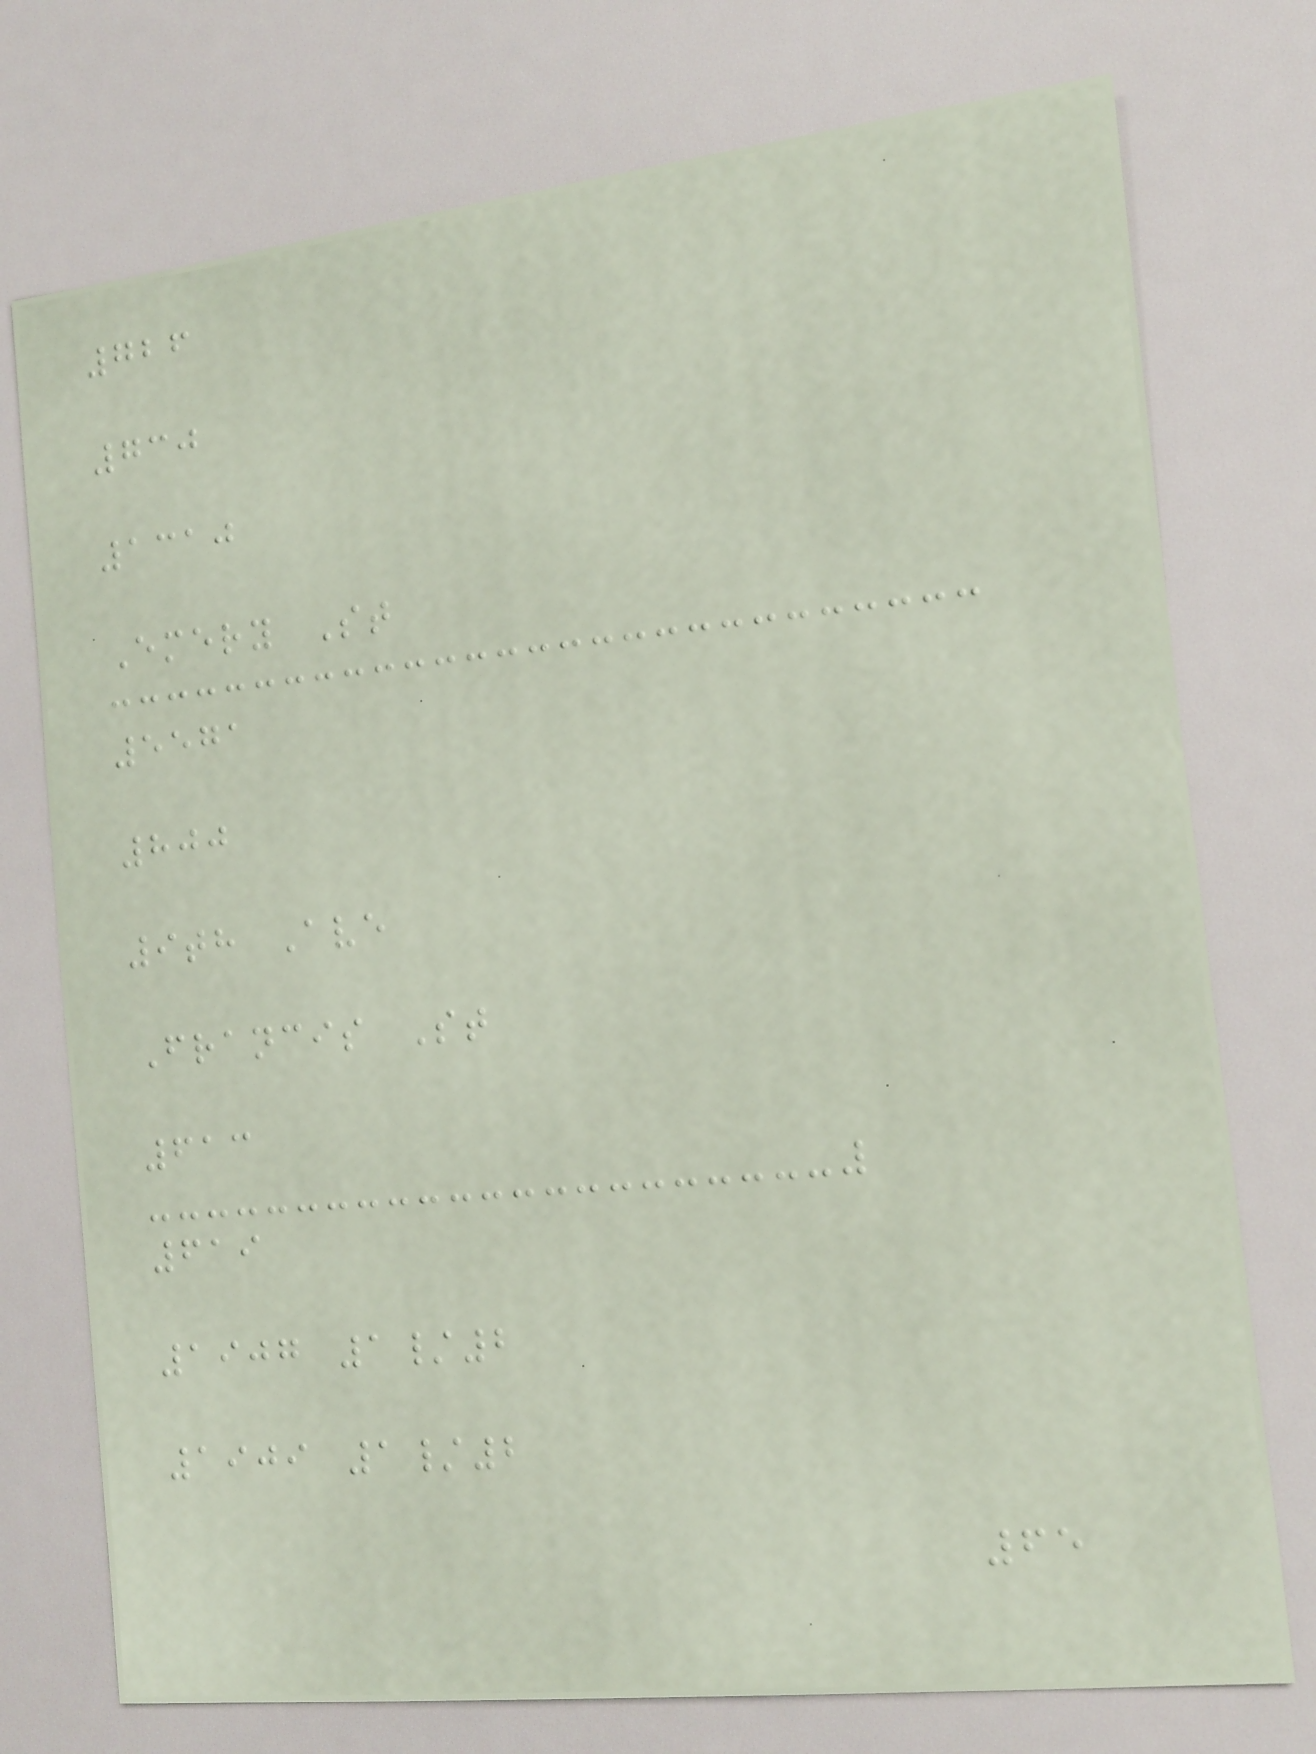726
730
1310
Emery St
5571
800
9th Ave
Francis St
613
619
1907 1/2
1909 1/2
65
